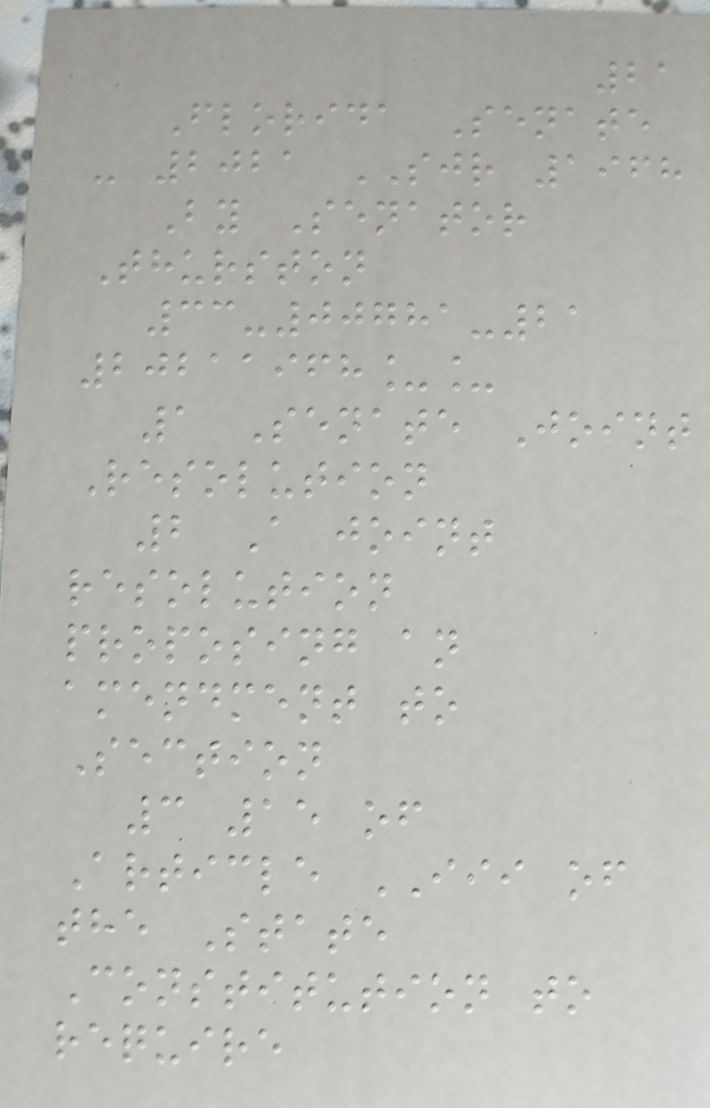21
Florida Senate
- 2021 SJR 1968
By Senator
Thurston
33-00781-21
20211968__
1 Senate Joint
Resolution
2 A joint
resolution
proposing an
amendment to
Section
3 15 of
Article III of
the State
Constitution to
require
